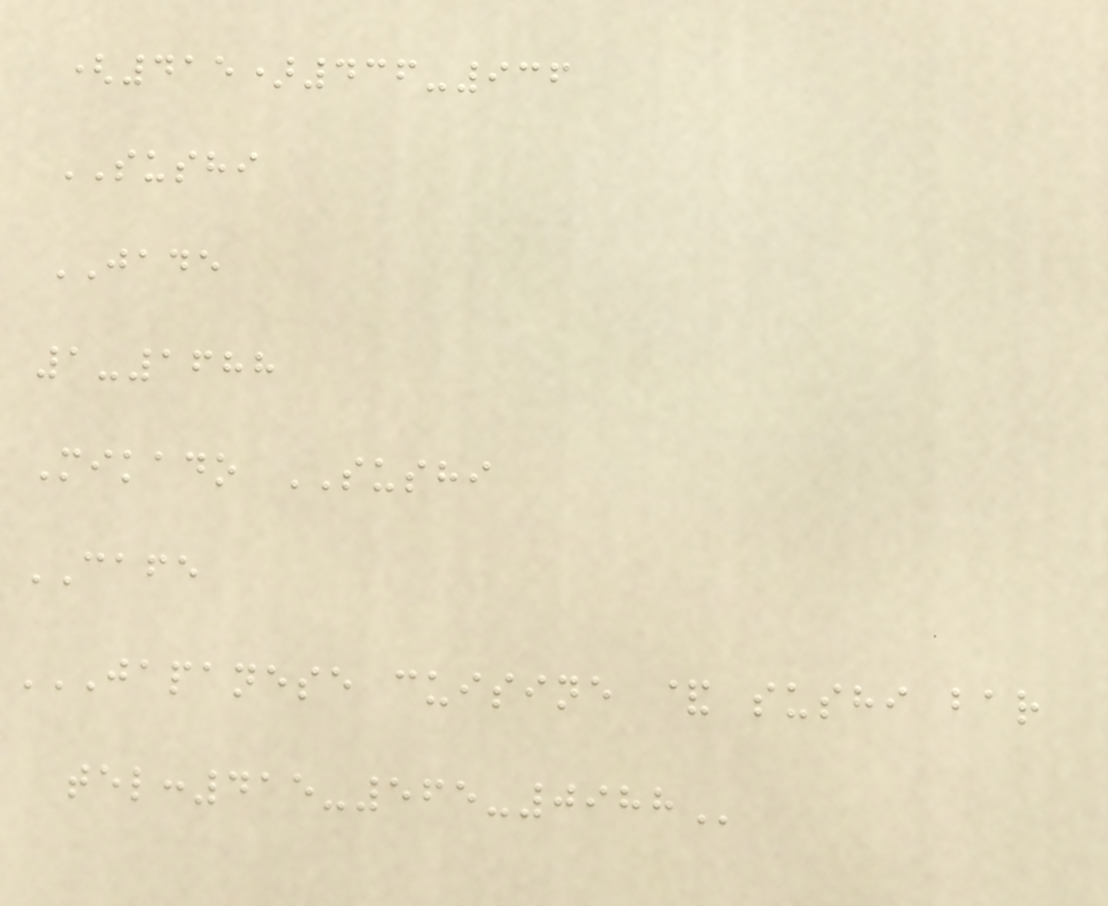(415)436-936
SUSHI
JADE
1-1688
Mikado SUSHI
CAFE
JAPANESE CUISINE & SUSHI BAR
TEL:415-565-0988
